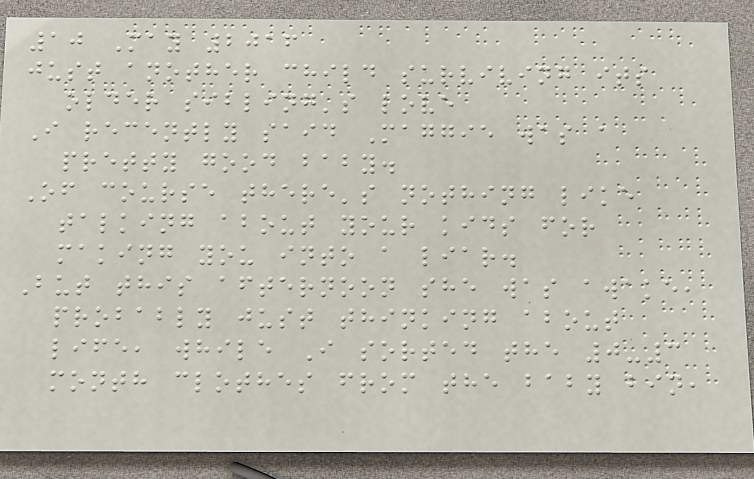10 May 2016
just another child surviving its
older sibling's love
I recently said Maggie was a
pretty good baby.
Of course there's nothing like
talking about your kids for
making you into a liar.
But this afternoon she was awake,
probably just thinking about
life, while I sorted the 0-3
month clothes from the baby bin,
